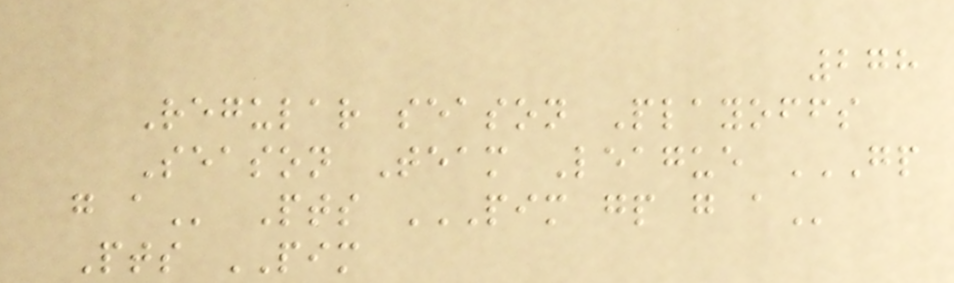278
Regular season Playoffs
Season Team League GP
G A Pts PIM GP G A
Pts PIM
